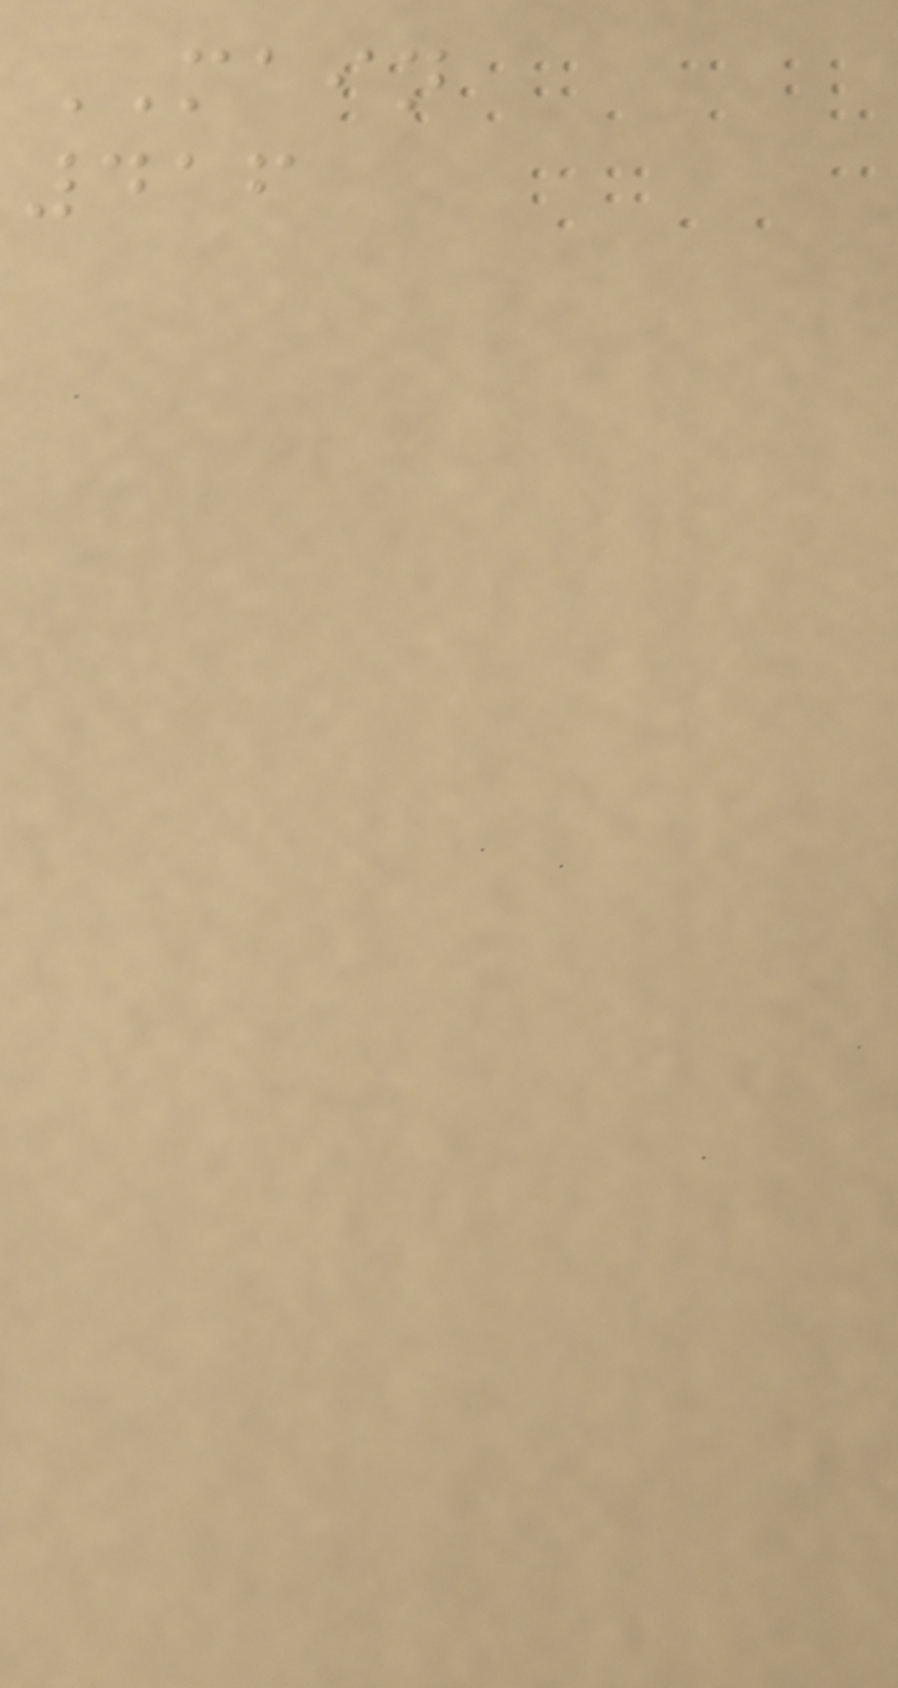MAIN
416
